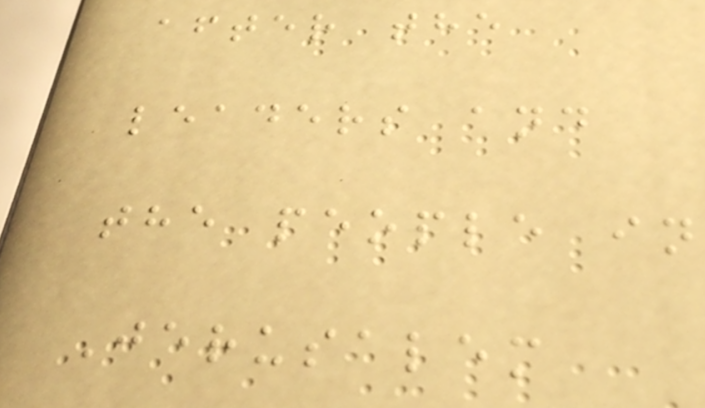after the
leaders and
the people in
Jerusalem
